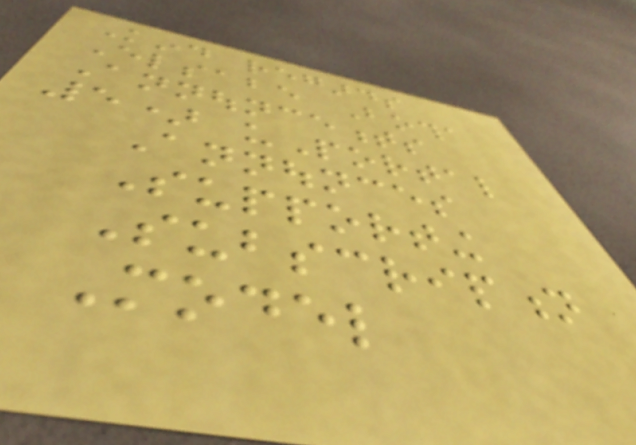Kind regards
Elsabe Botha
Announcements
5) uPortal
Announces
Supporting
Subscription
Model
